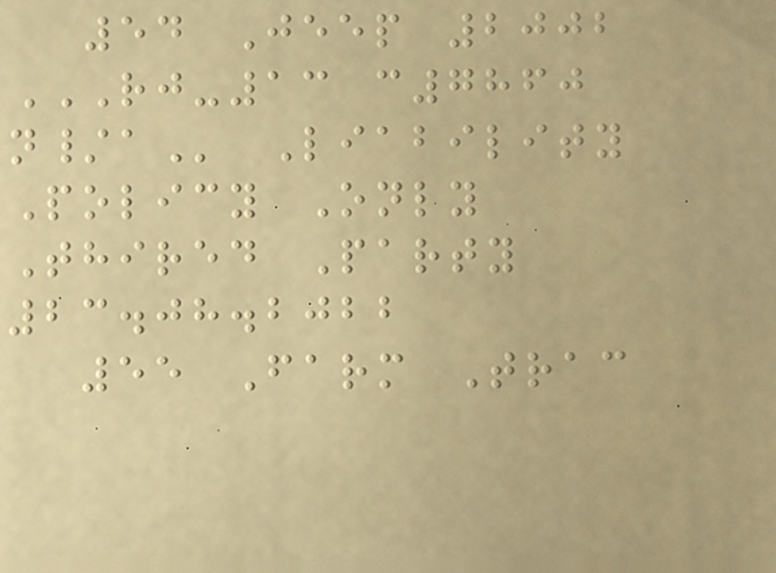54 Jeep 2002
RJ-13 C7860
N/A Liability
Policy Only
Thired Party
23.08.2022
55 Farm Trac
